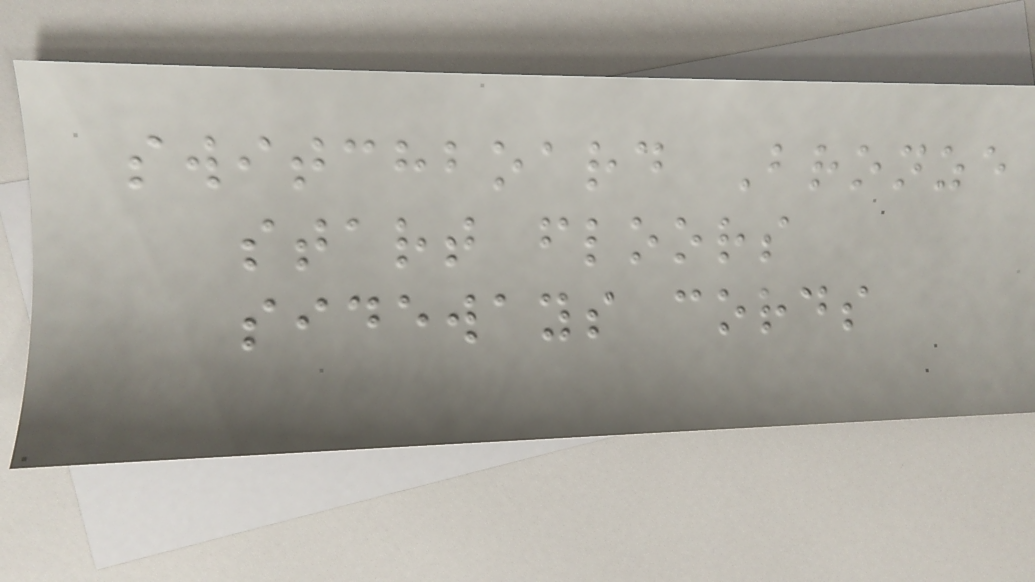switchboard Bronze
start floors
sideways cords
